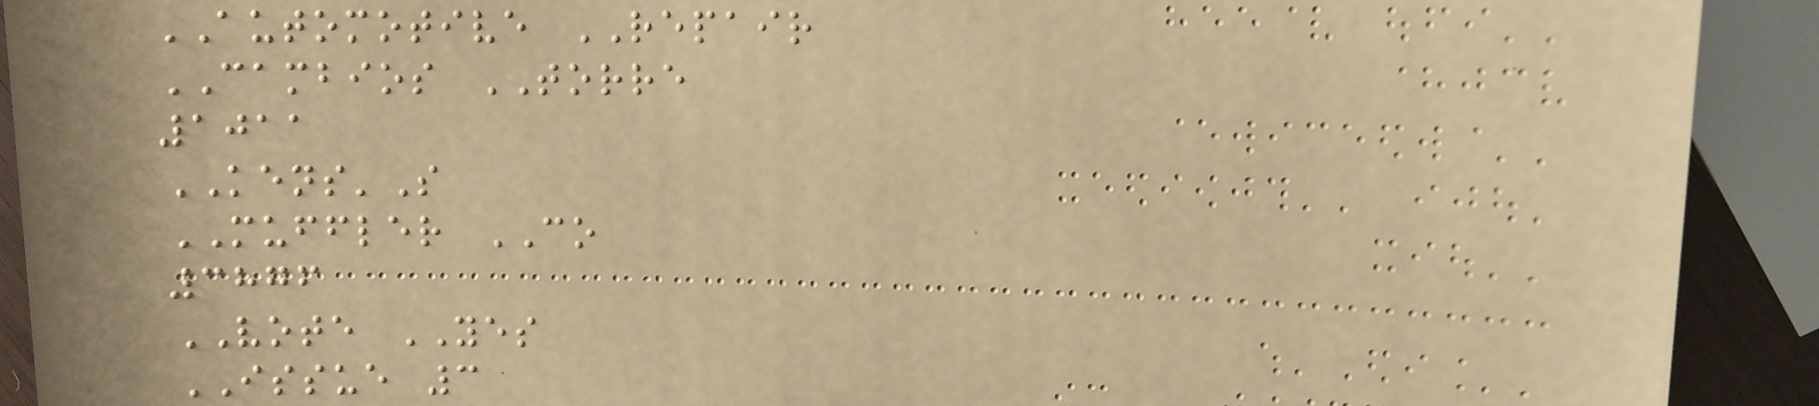AUTOMOTIVE REPAIR
CAMBIOS TORRE
1011
KENS'S
MUFFLER CO
3876
VOTE YES
ISSUE 3
